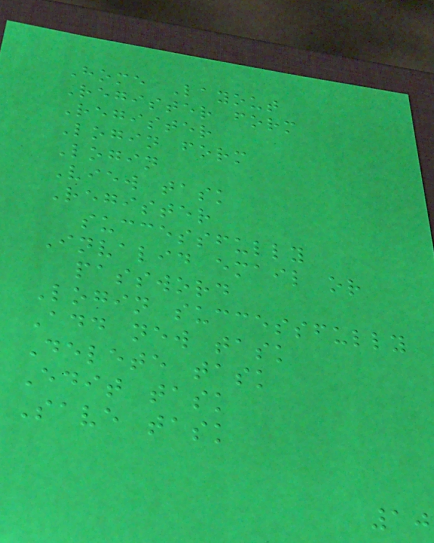Home Layout
Register form
Register
Login form
Login
View task
Register
successfully
Invalid email or
password
Login successfully
Add new task
Delete task
Edit task
Save task
10
